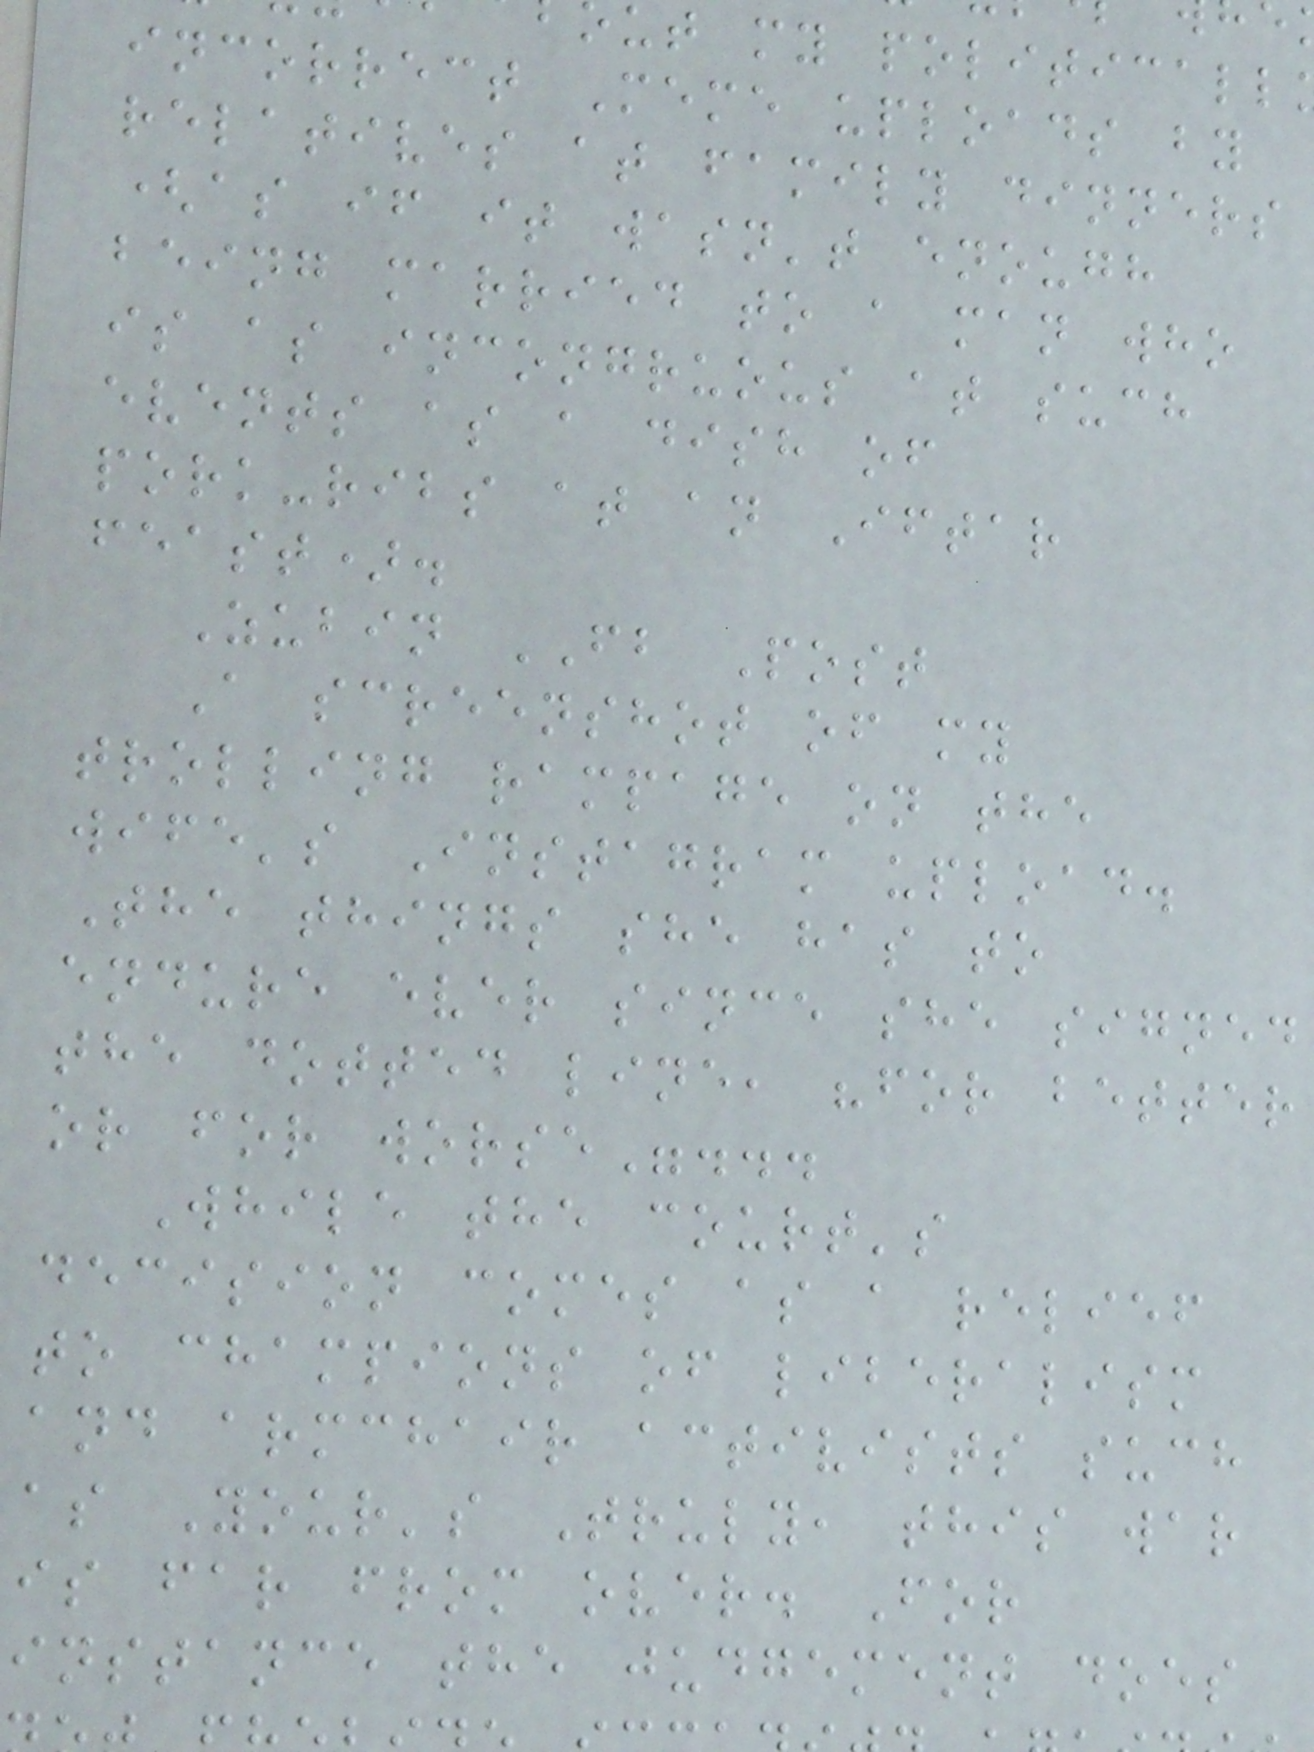ut my politicall
incorrect Meme uploads by
relatives at family dinners
(as if it wasn't enough
being married to a man who
is as incongruous at such
events as a dish of
pork-ribs at an Iftar
feast).
Zubin FB Post
A screenshot of my
trolling rampage on the
wife's Instagram upload.
The things she has to
endure ever since she signed
the dotted line, "for better
or for worse"...
While the court's
decision comes as a relief
to champions of liberalism
and armchair activists such
as Your's Truly, this war
is far from over. For
instance the judgement does
